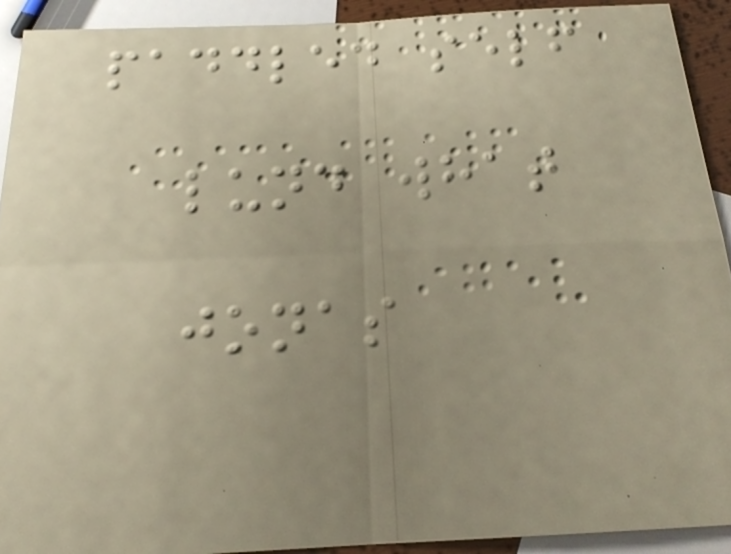paddled self
lund what
jonas
